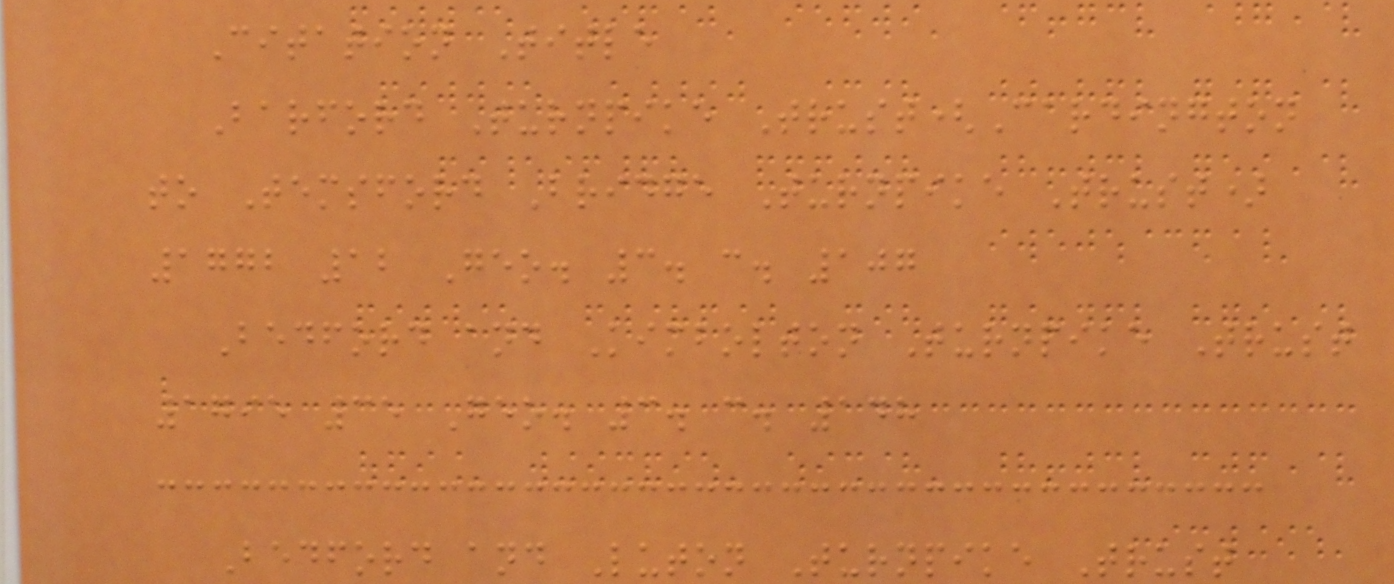Citation Title
Barford Turnpike Trust(Cardington
to Temsford Bridge Turnpike Trust)
1772 12 Geo. 3. c. 107
Bedford and Kimbolton Turnpike Trust
1795 35 Geo. 3. c. 148
Bedford and Luton Turnpike Trust
